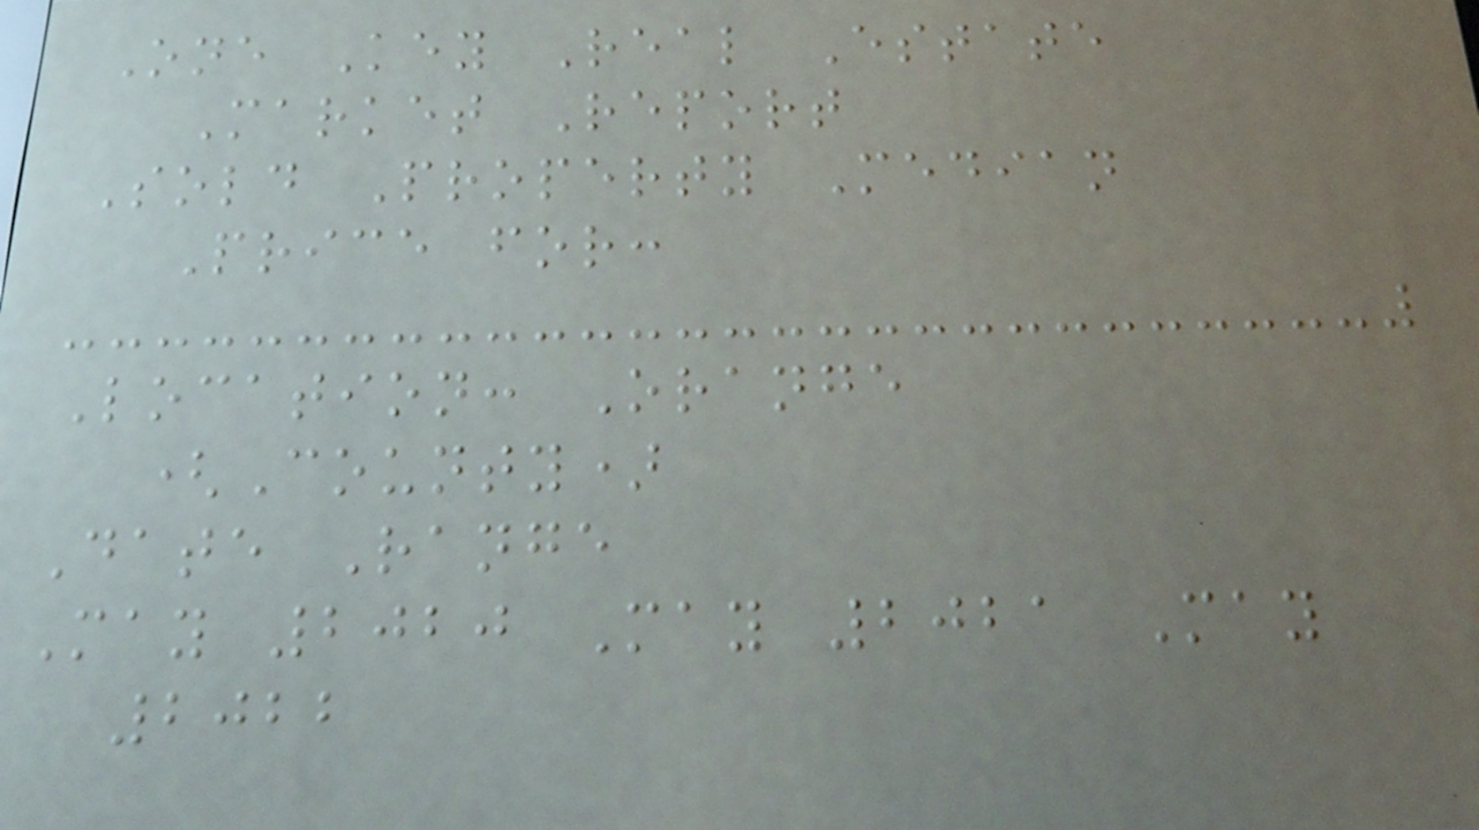One Key Real Estate
Market Report
Sold Property Median
Price for:
Location: Orange
(County)
Date Range
May 2020 May 2021 May
2022
